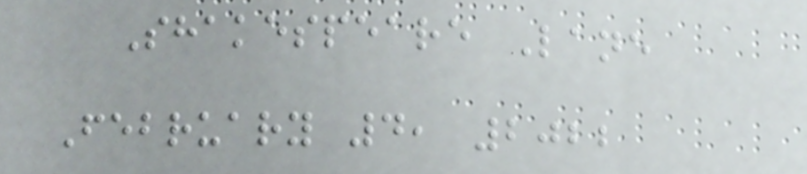Shakespeare Lane
February 4, 2022
